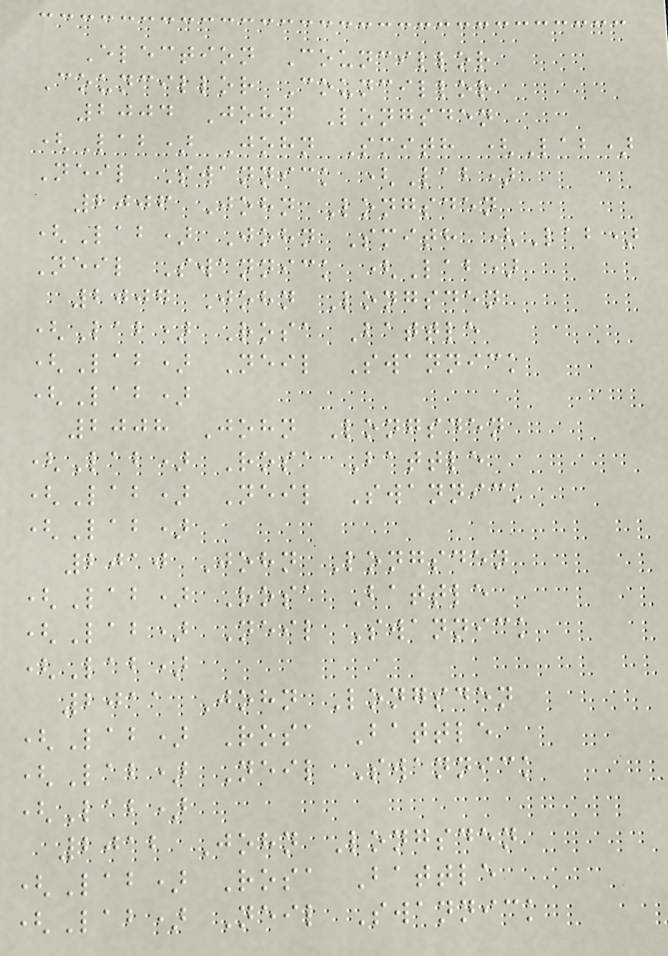Election Councillor
Councillor Councillor
2004 John Longsden
(Lab) John Smith (Lab)
Neil Swannick (Lab)
2006 John Longsden
(Lab) John Smith (Lab)
Neil Swannick (Lab)
2007 John Longsden
(Lab) Rosa Battle
(Lab) Neil Swannick
(Lab)
2008 John Longsden
(Lab) Rosa Battle
(Lab) Neil Swannick
(Lab)
2010 John Longsden
(Lab) Rosa Battle
(Lab) Neil Swannick
(Lab)
2011 John Longsden
(Lab) Rosa Battle
(Lab) Neil Swannick
(Lab)
2012 John Longsden
(Lab) Rosa Battle
(Lab) Neil Swannick
